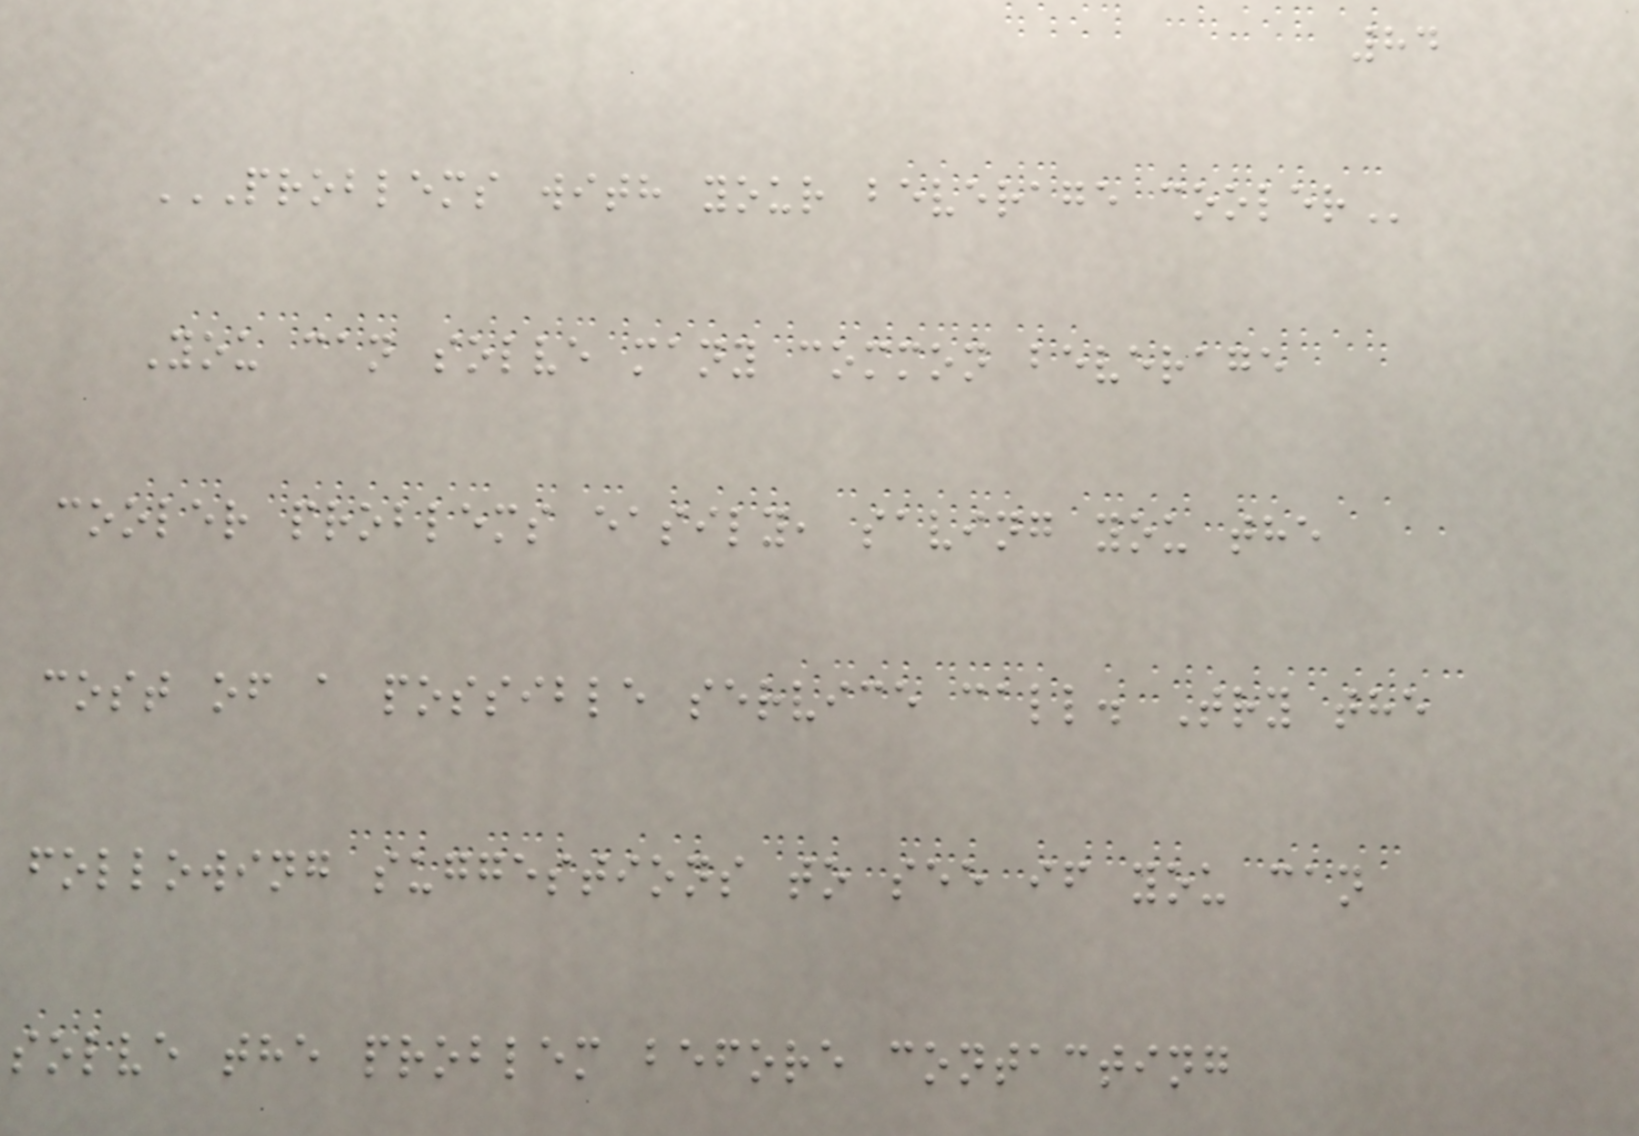84
PROBLEMS WITH YOUR BEVERAGE COOLER
You can solve many common beverage
cooler problems easily, saving you the
cost of a possible service call. Try the
following suggestions to see if you can
solve the problem before contacting
